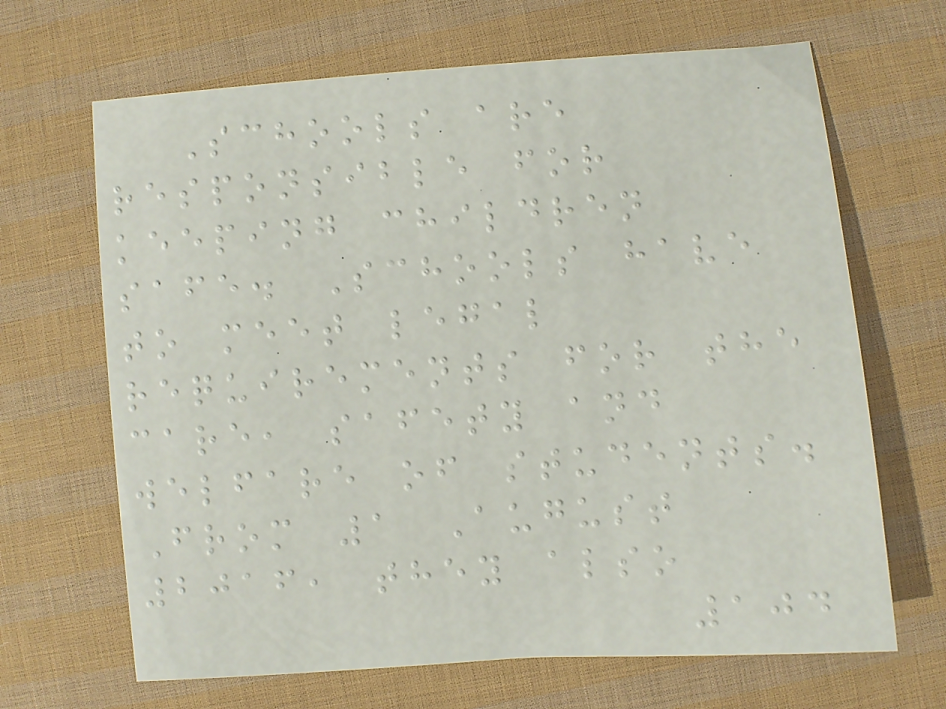Schools are
responsible for
keeping children
safe. Schools have
to meet legal
requirements for the
care, safety and
welfare of students.
From 1 August
2016, they also
104
